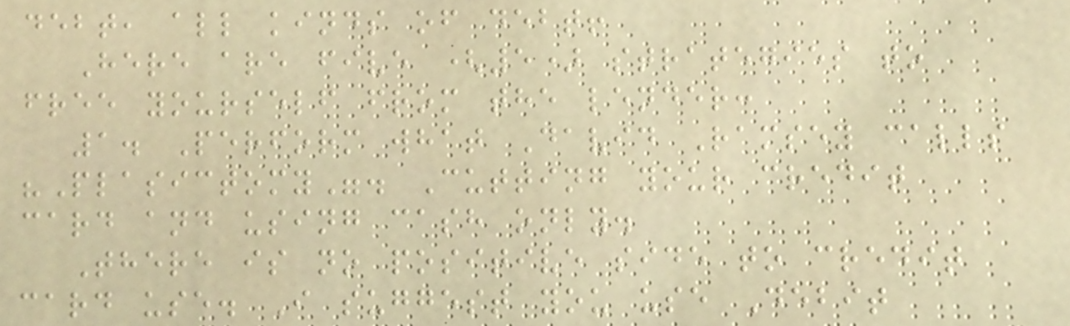debt, all kinds of debt!
Here are five (5) strategies to
free yourself from the lender:
1. Perform what David Ramsey calls
"Plasictomy". Cutting your credit
card and using cash only.
There is no positive side to credit
card use. I suggest you use Debit
